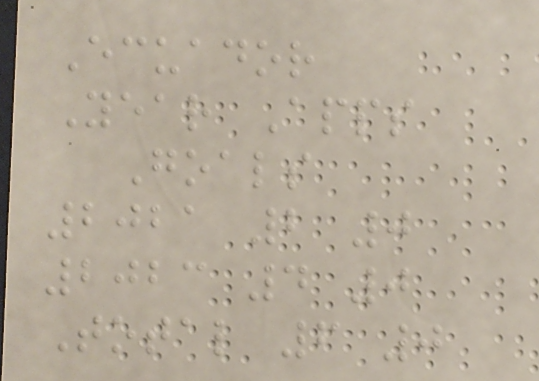Ecuador
Year Apps
Goals
2021 2 0
2023 4 0
Total 6 0
